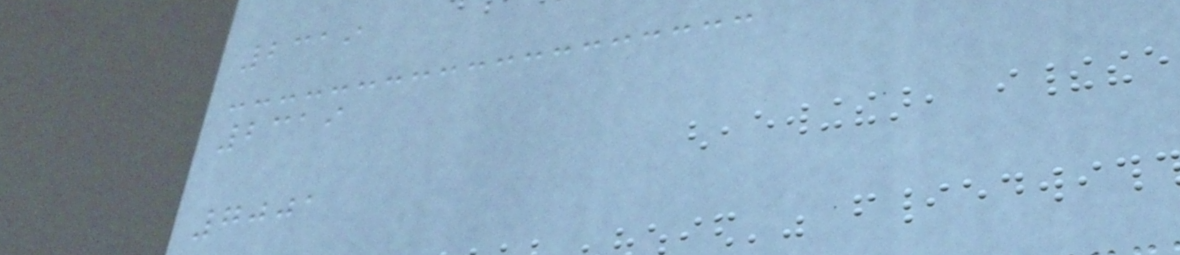2319
2319
7001
